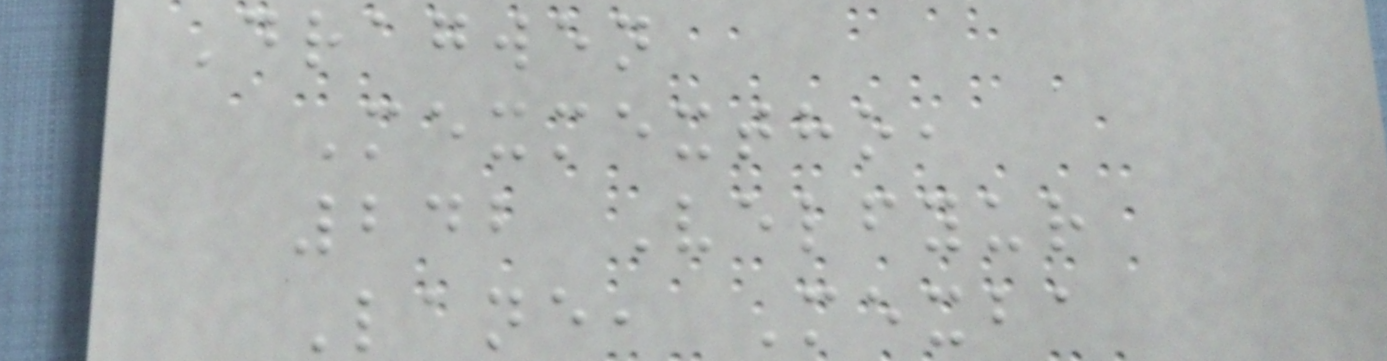Dragwen
Mexmextho,
242 Velfyur
Lane, Mexba
